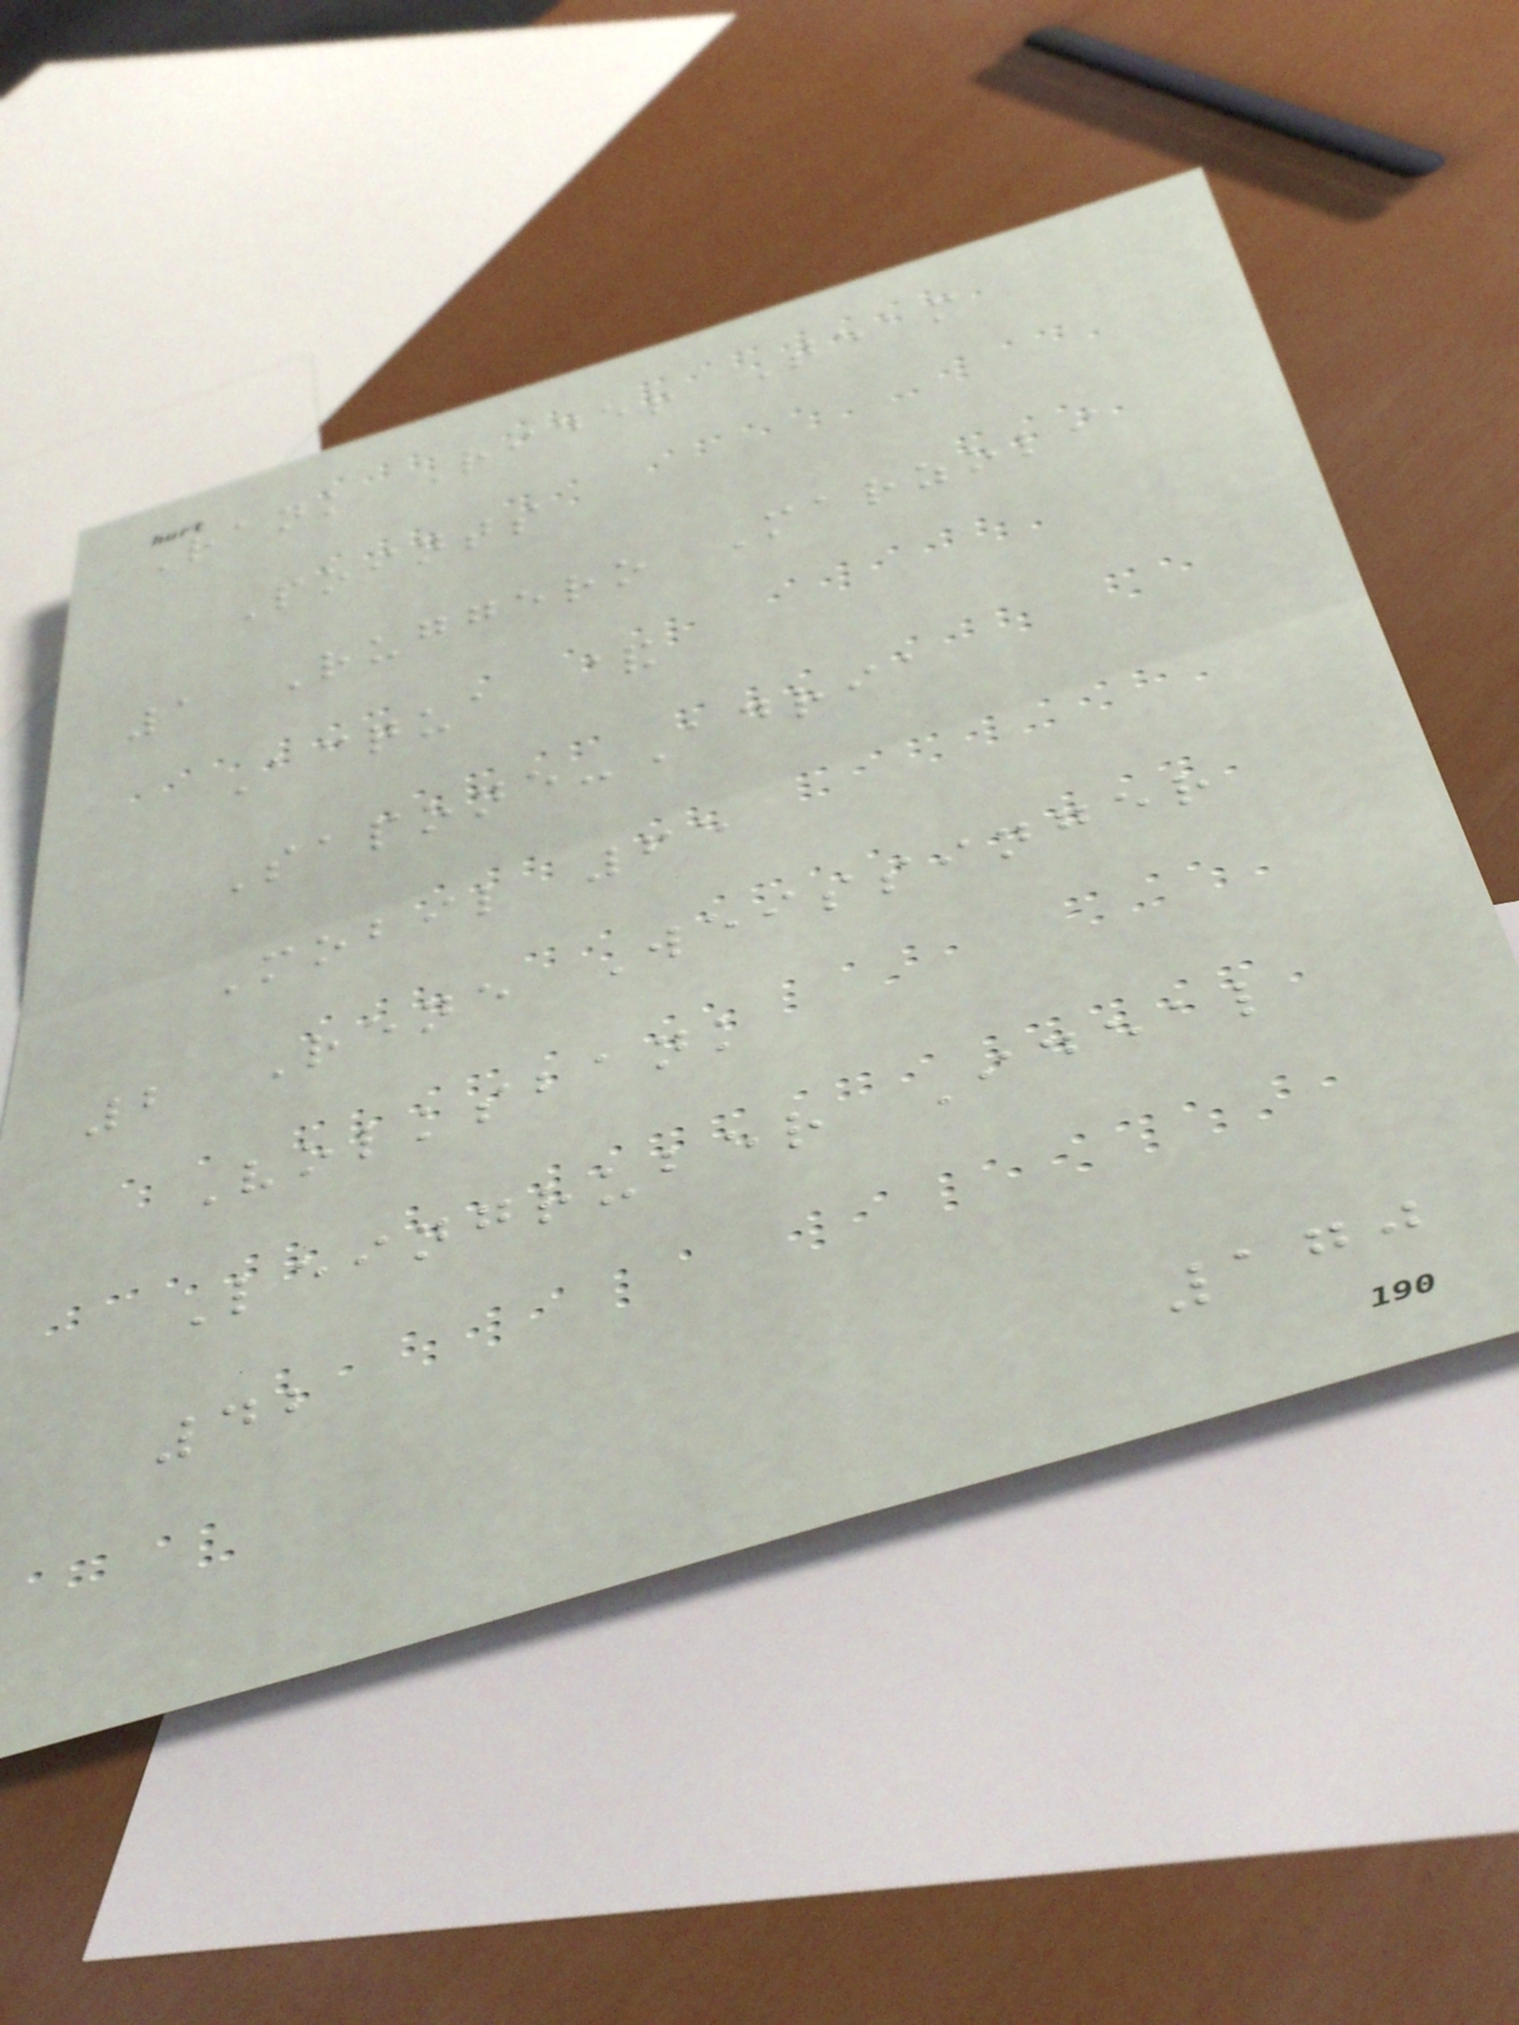Rank Rider Team
Points
1 Ruggero Marzoli
Acqua &
Sapone-Adria
Mobil 65
2 Rene Weissinger
Volksbank
Leingruber Ideal
42
170
